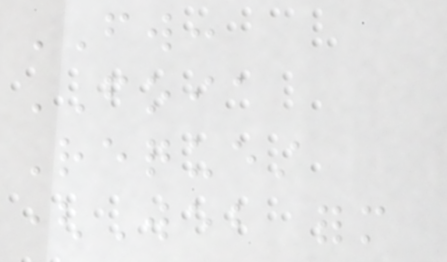FW:
FOIA
Request
(Web form
